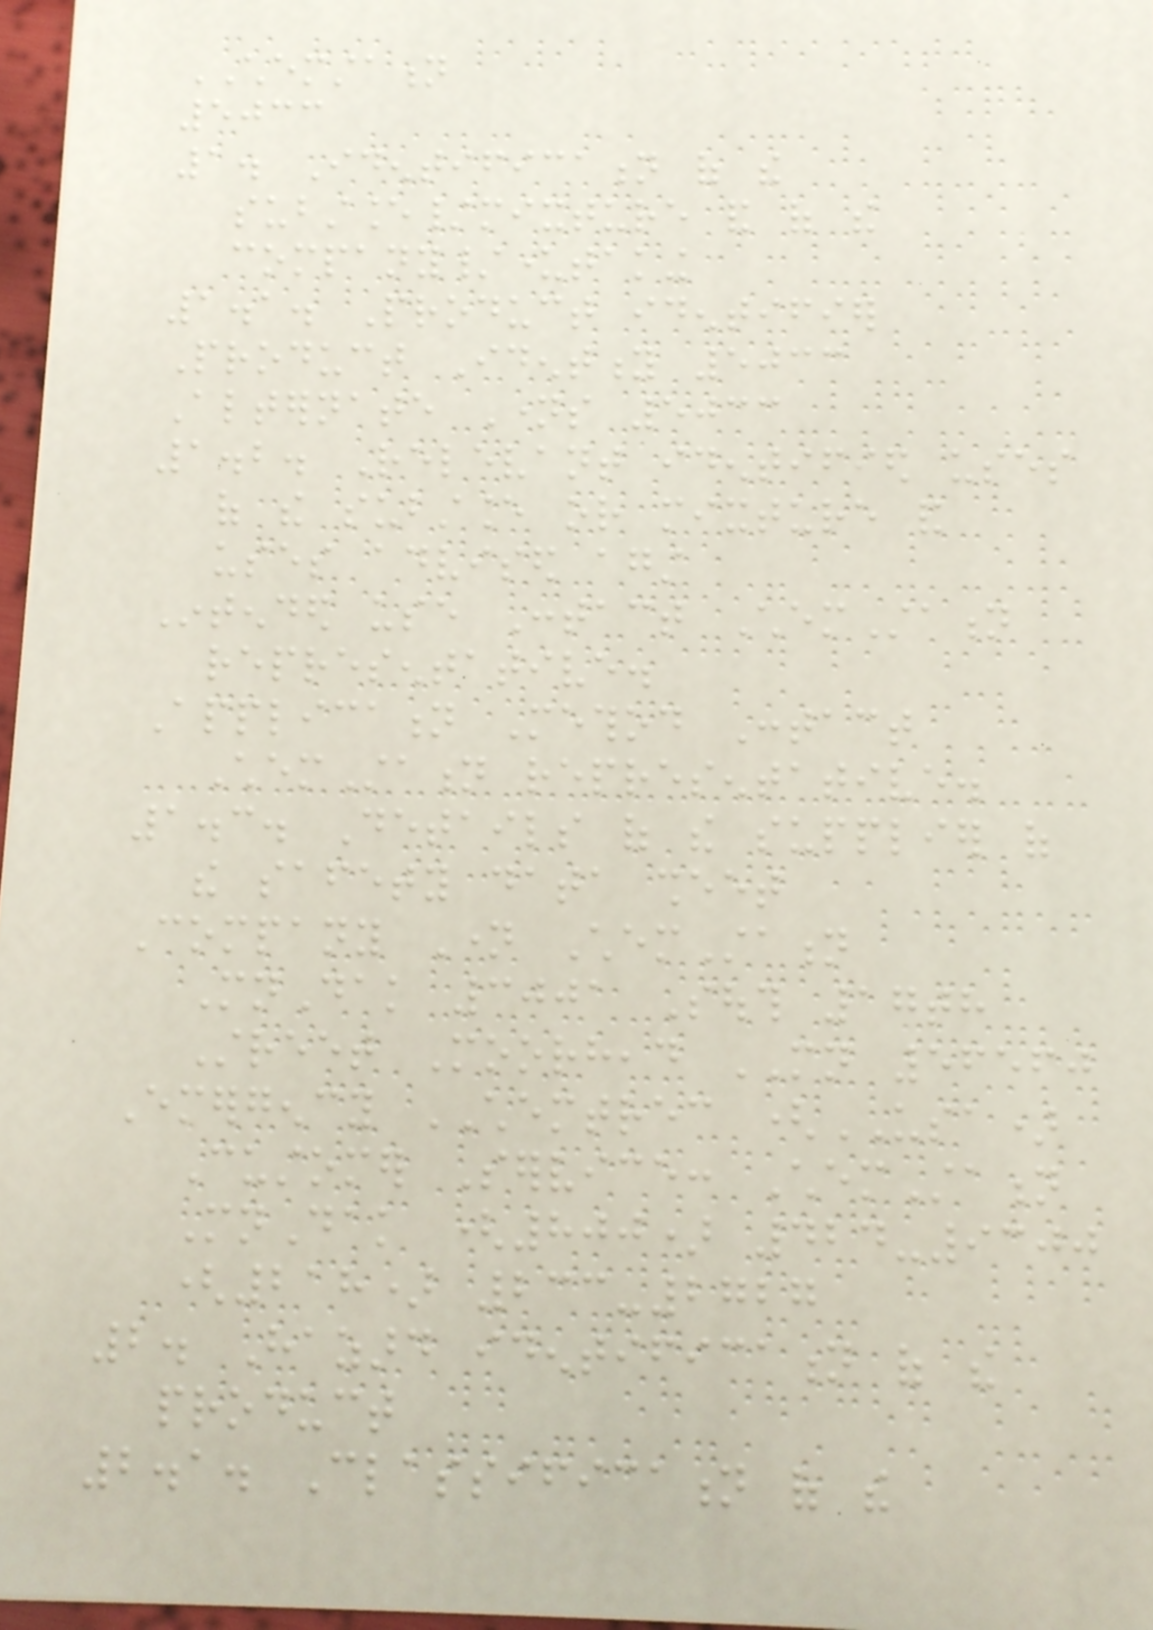CHEMSTATION
5033
1. Identification of the
substance/mixture and of the
company/undertaking
1.1. Product identifier
Product Identity 5033
Alternate Names 5033
1.2. Relevant identified uses
of the substance or mixture and
uses advised against
Intended use Contact ChemStation
representative.
Application Method Contact
ChemStation representative.
1.3. Details of the supplier of
the safety data sheet
Company Name ChemStation
MnDak 3001 South 17th
Street Moorhead MN 56560
Emergency CHEMTREC (USA)
Customer Service: ChemStation
MnDak (800) 424-9300
(218) 233-2727
2. Hazard identification of the
product
2.1. Classification of the
